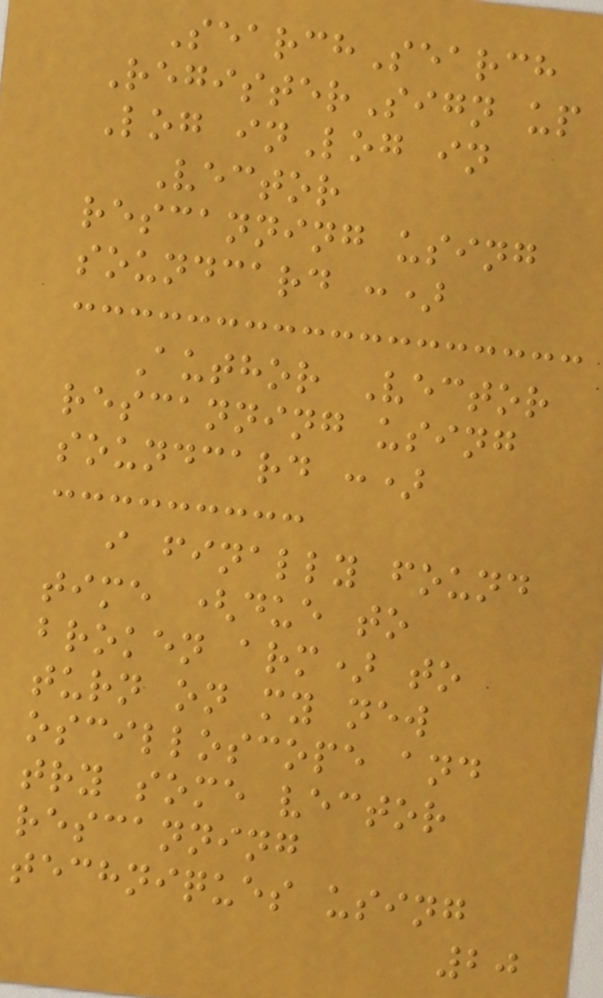SearchSearch
RegisterSign up
Log inLog in
Vector
rescanning using
soundcard :)
Author Vector
rescanning using
soundcard :)
i finally found
time (due to
broken arm) to
turn on my new
oscilloscope and
try some vector
rescanning
techniques using
20
